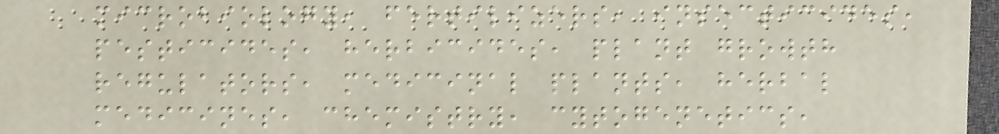microbiology, fertilizers, insecticides,
pesticides, herbicides, plant growth
regulators, medicinal plants, herbal
medicines, chemistry, cytogenetics,
